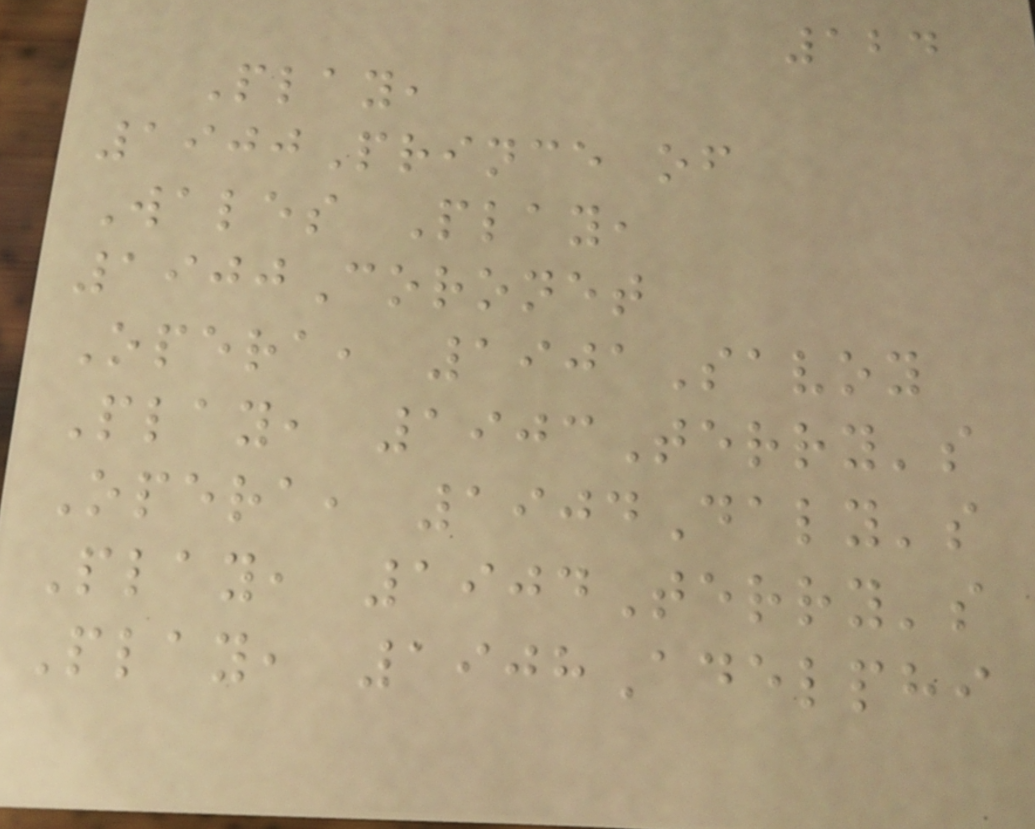124
Play,
1900Prince of
Wales Play,
1900Coronet
Opera, 1901Savoy
Play, 1903Terry's
Opera, 1904Daly's
Play, 1904Terry's
Play, 1908Adelphi
